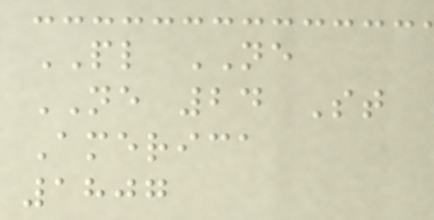PL NE
NE 24 St
America
1807
